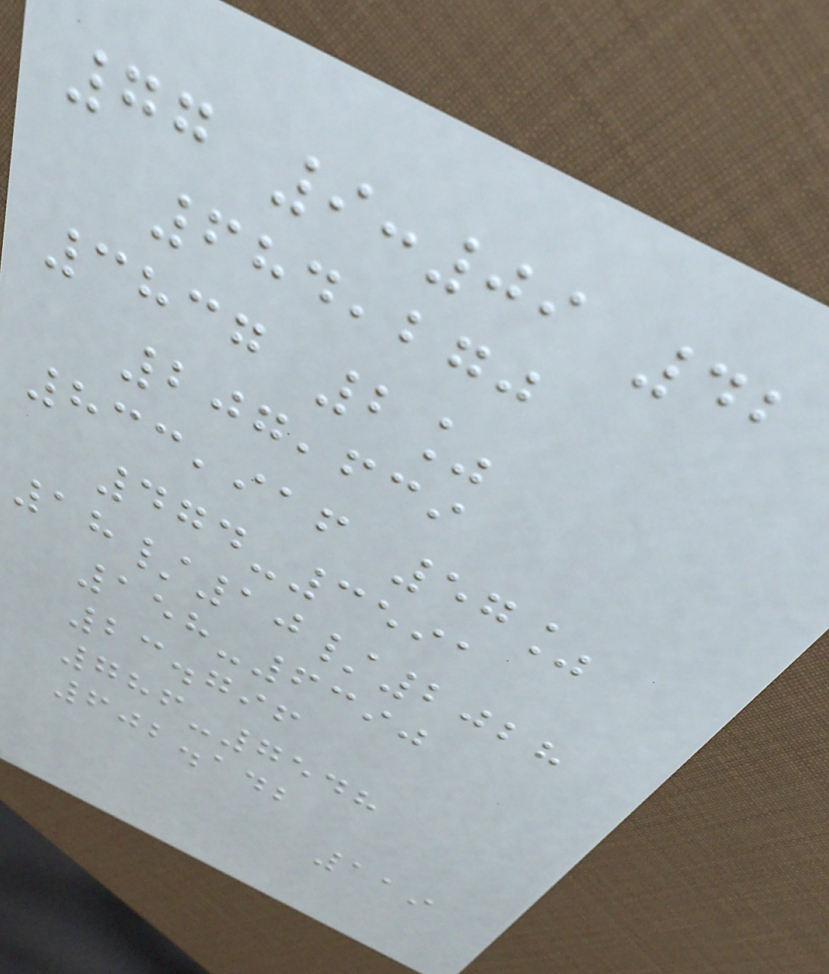77 9:09 42
684,270
3837 2%
207,639
833,916 57%
474-3591
18/10/2028
158-6390
23.796
786-7548
602.142
119
